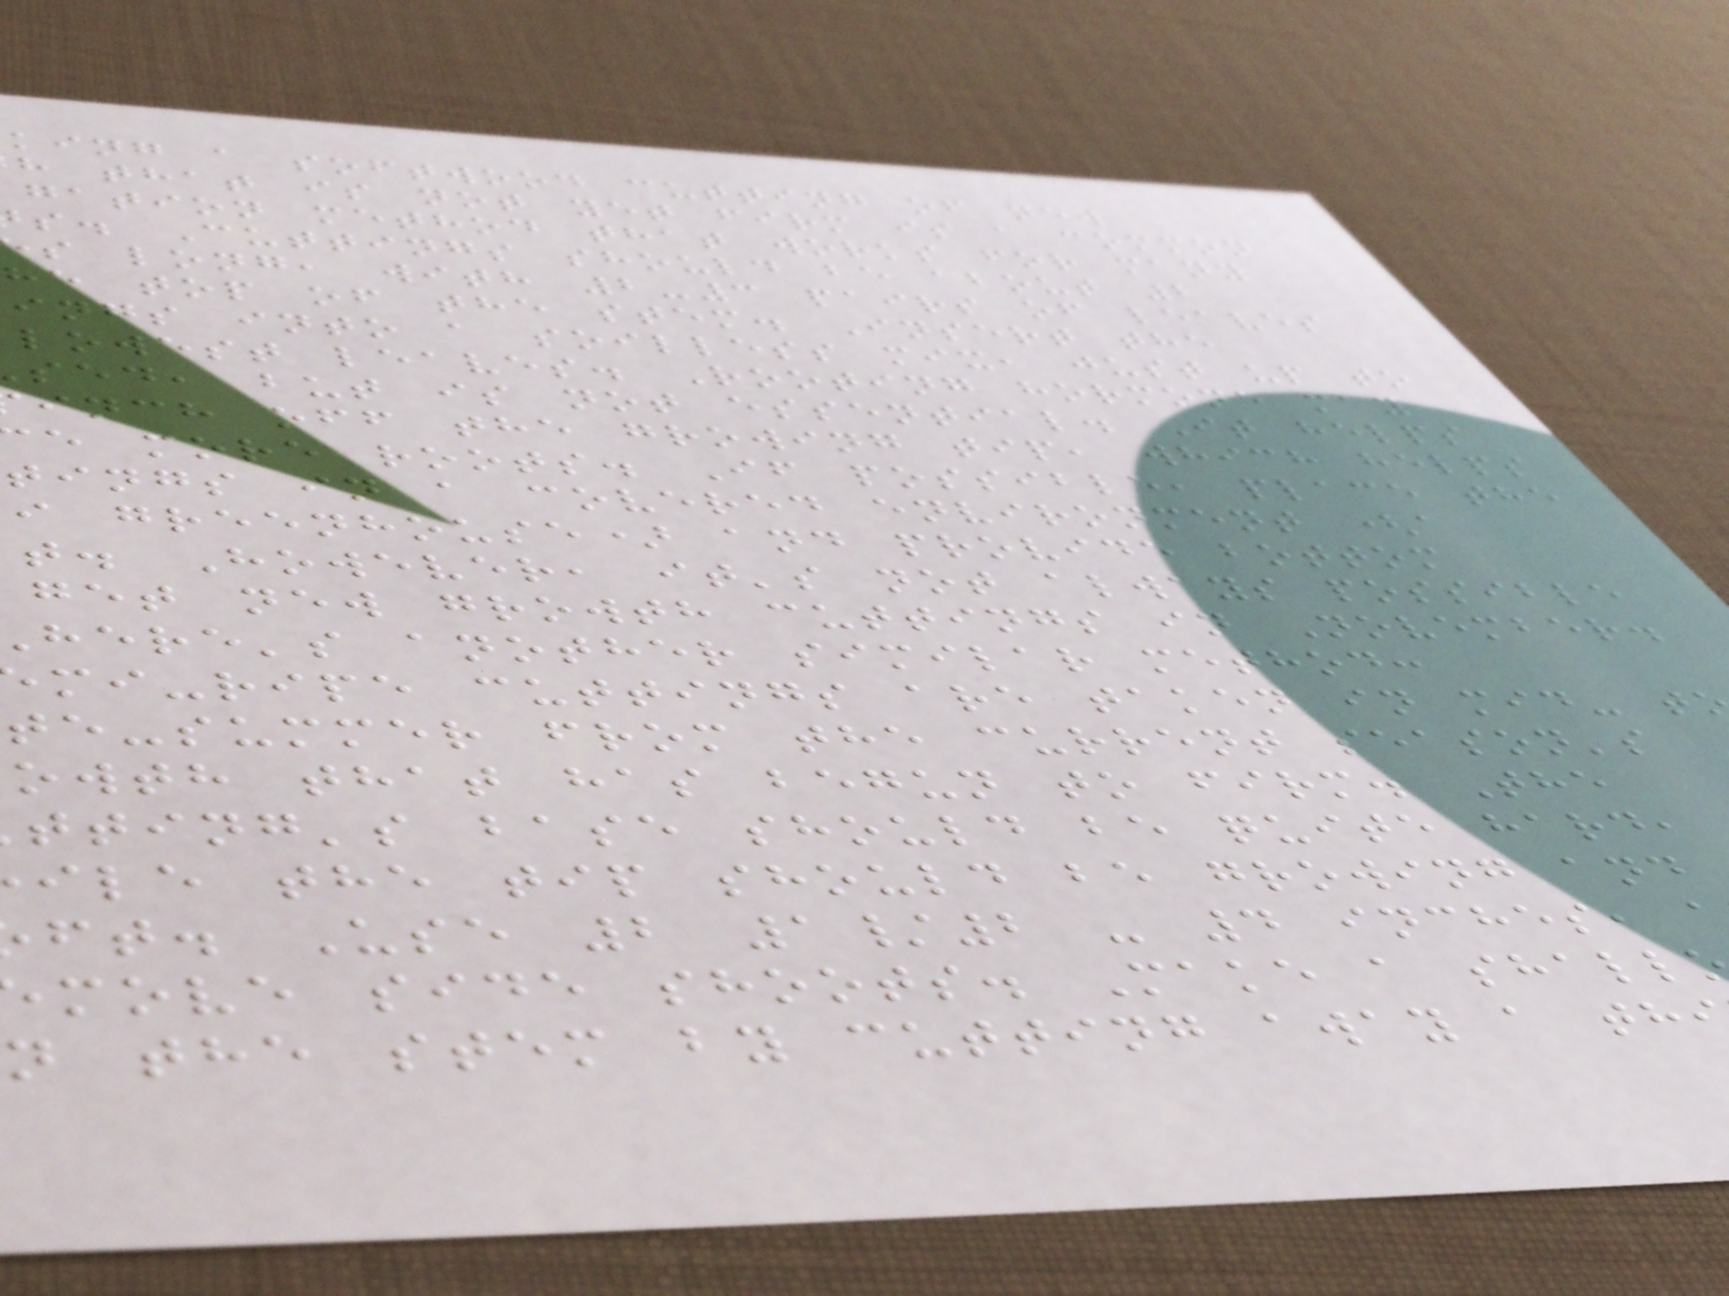king a softwood cutting of new
h that is not yet firm is a common
gation method that works for many
s. Cuttings should be about 2
s long, with 2-3 pairs of leaves
he top of the stem. Insert the
ings into a soilless mix, just up to
lowest leaves. Rooting hormone may
sed, but is not essential. It helps
inch off the growing tip, which helps
e more roots. If possible, place the
tings in a covered environment (a
i greenhouse) and provide bottom
t. However, it's not always possible
get new growth cuttings in November.
here's another similar method:
mi-ripe cuttings are taken in mid- t
te-summer from the current season's
owth that has begun to firm. The
tting's base should be quite hard,
ile the tip should be growing and
ft. Use 2 1/2 - 4 inches,
move side shoots. Make a shall
n the stem by cutting away a th
